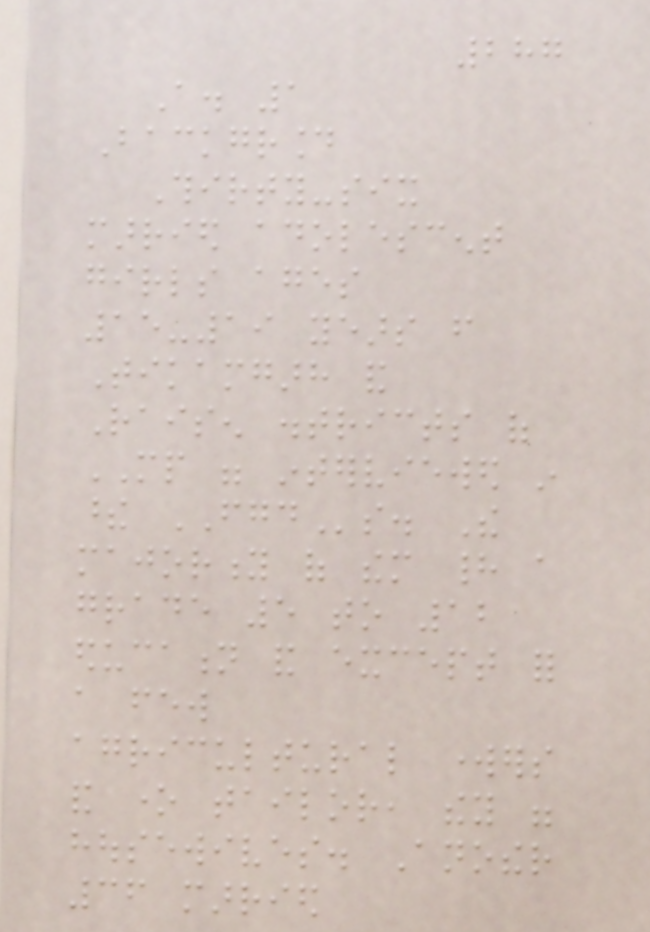287
A. 1
Background
Thirty-six
married adolescent
girls ages
15-19 years from
Tikamgarh and
Raisen districts of
MP were interviewed in
these FGDs. The
majority of them had a
grade 5 to 12
education and except for
a few
agricultural workers
and one tailor, they were
housewives. Another
36 married
